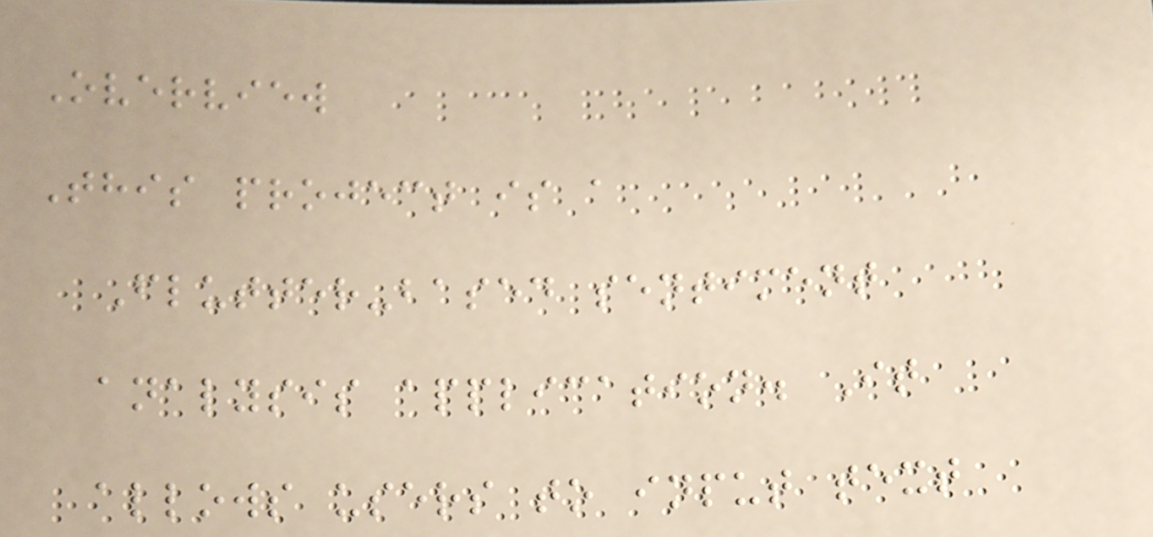Overview
This project is a
Flutter-based sentiment
analysis application. It
allows users to input text
